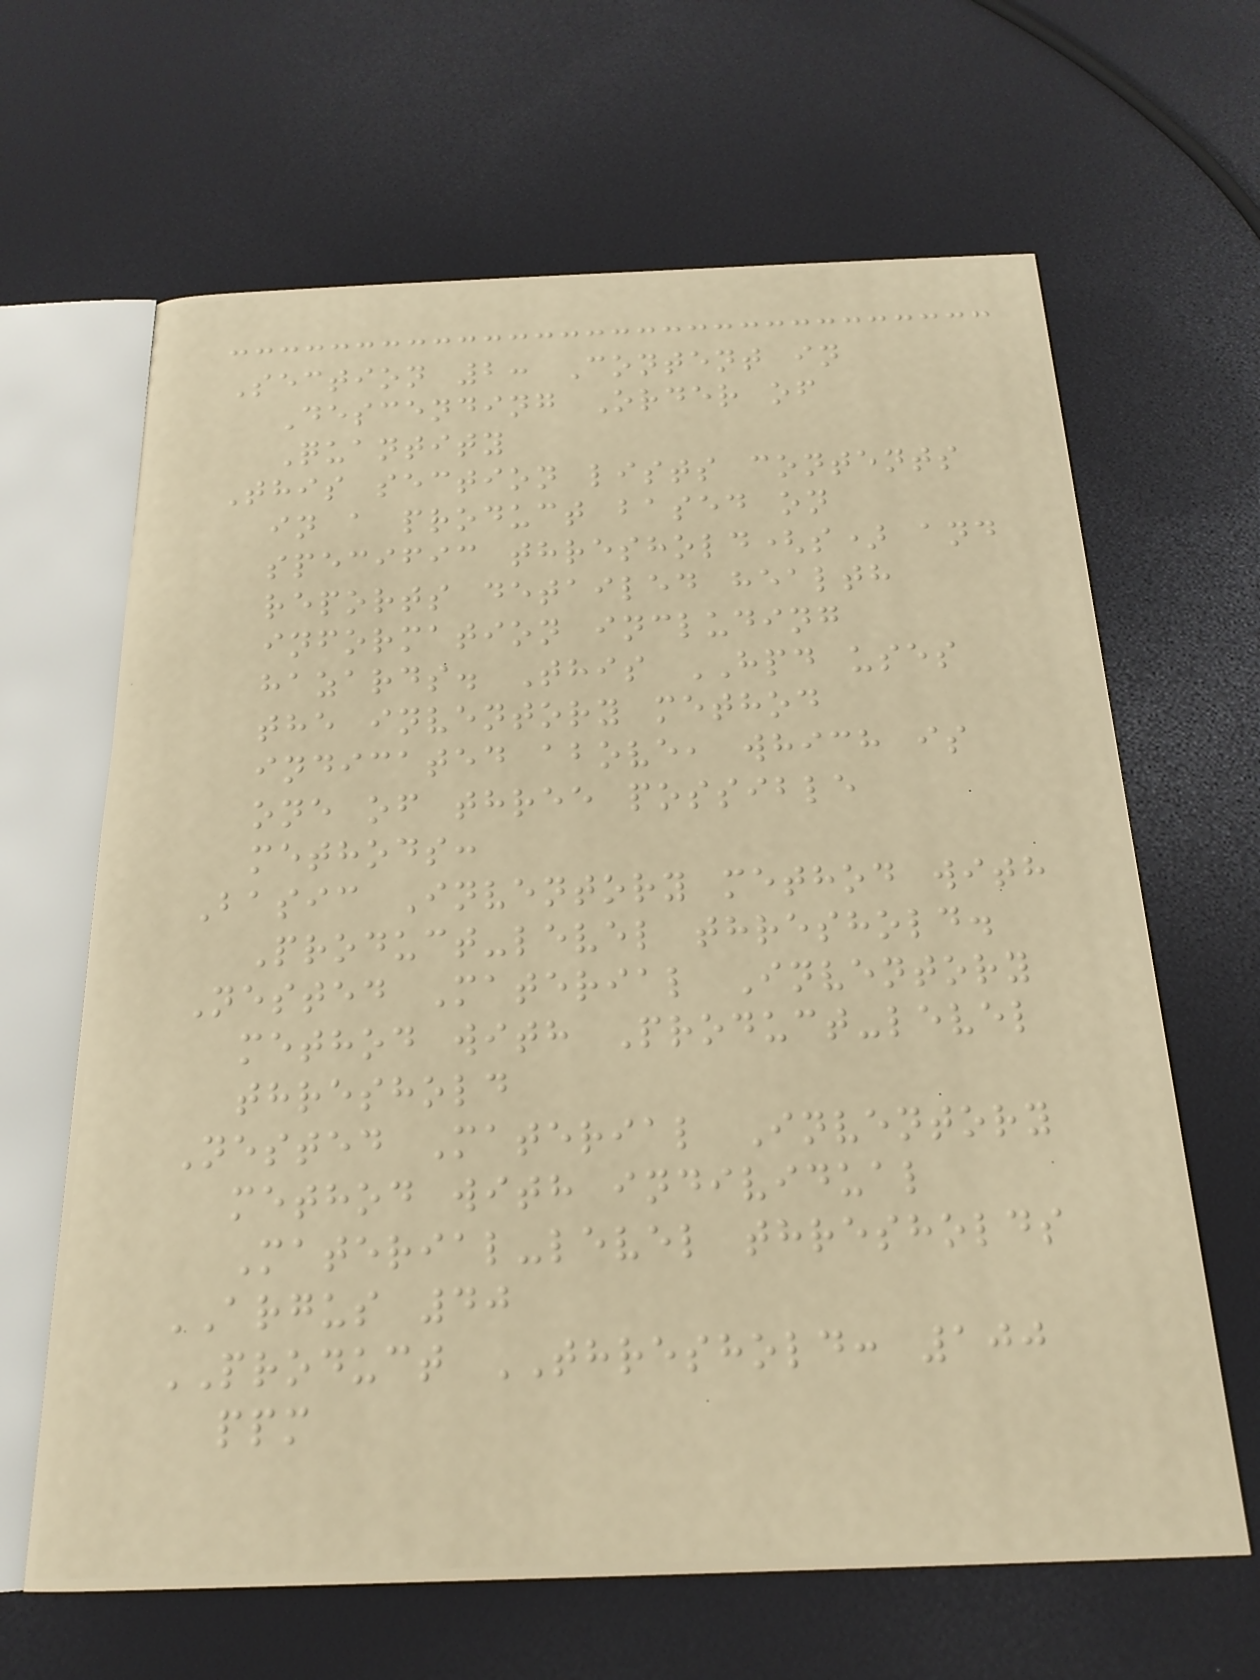Section 2: Content in
Descending Order of
Quantity
This section lists contents
in a product based on
specific threshold(s) and
reports detailed health
information including
hazards. This HPD uses
the inventory method
indicated above, which is
one of three possible
methods:
Basic Inventory method with
Product-level threshold.
Nested Material Inventory
method with Product-level
threshold
Nested Material Inventory
method with individual
Material-level thresholds
ARGUS 40
PRODUCT THRESHOLD: 100
ppm
